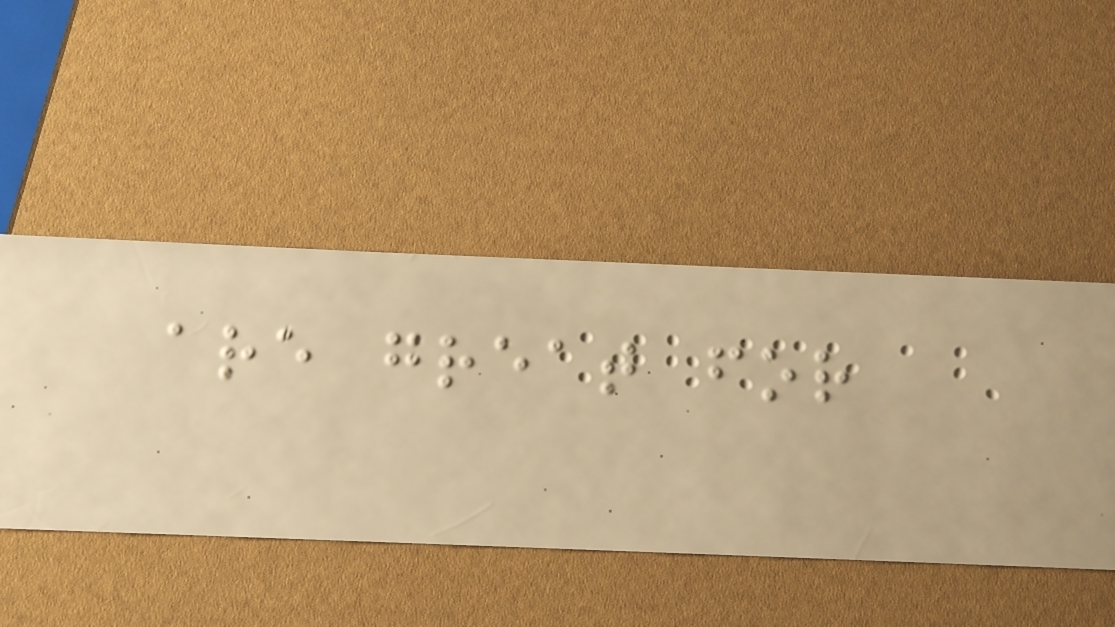are great for
